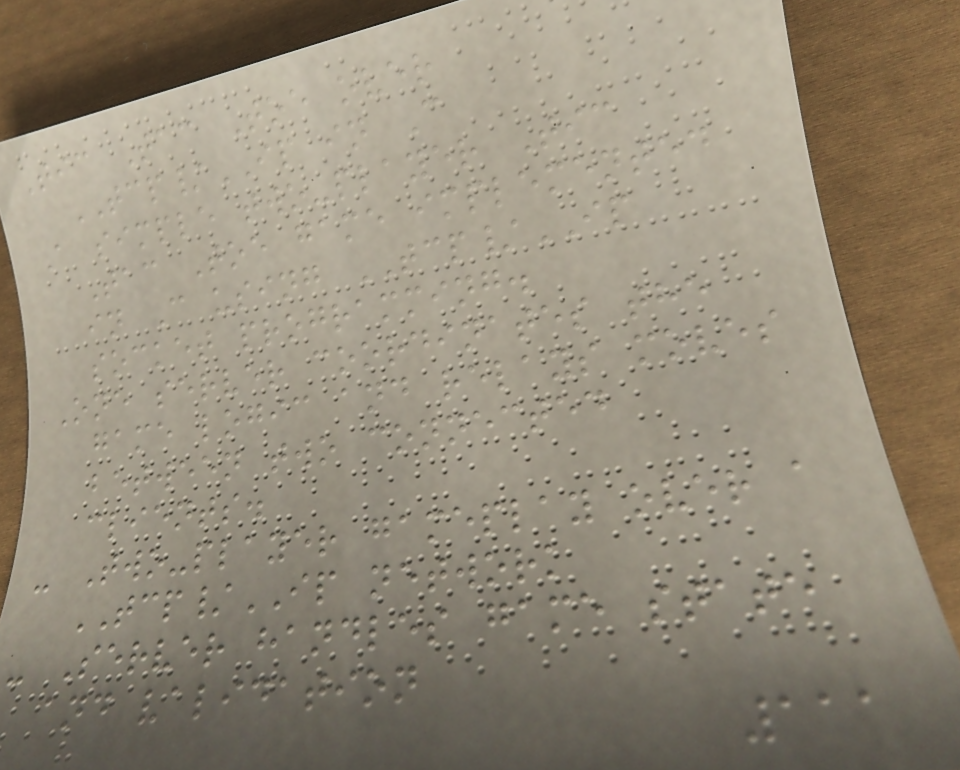Tic Tac Toe over
TCP/IP in C
A simple two-player Tic
Tac Toe game implemented
in C using TCP/IP
socket programming.
One server coordinates the
game logic and relays moves
between two connected
clients.
- Two-player gameplay over a
TCP/IP network
- Server handles game state
and validation
111
